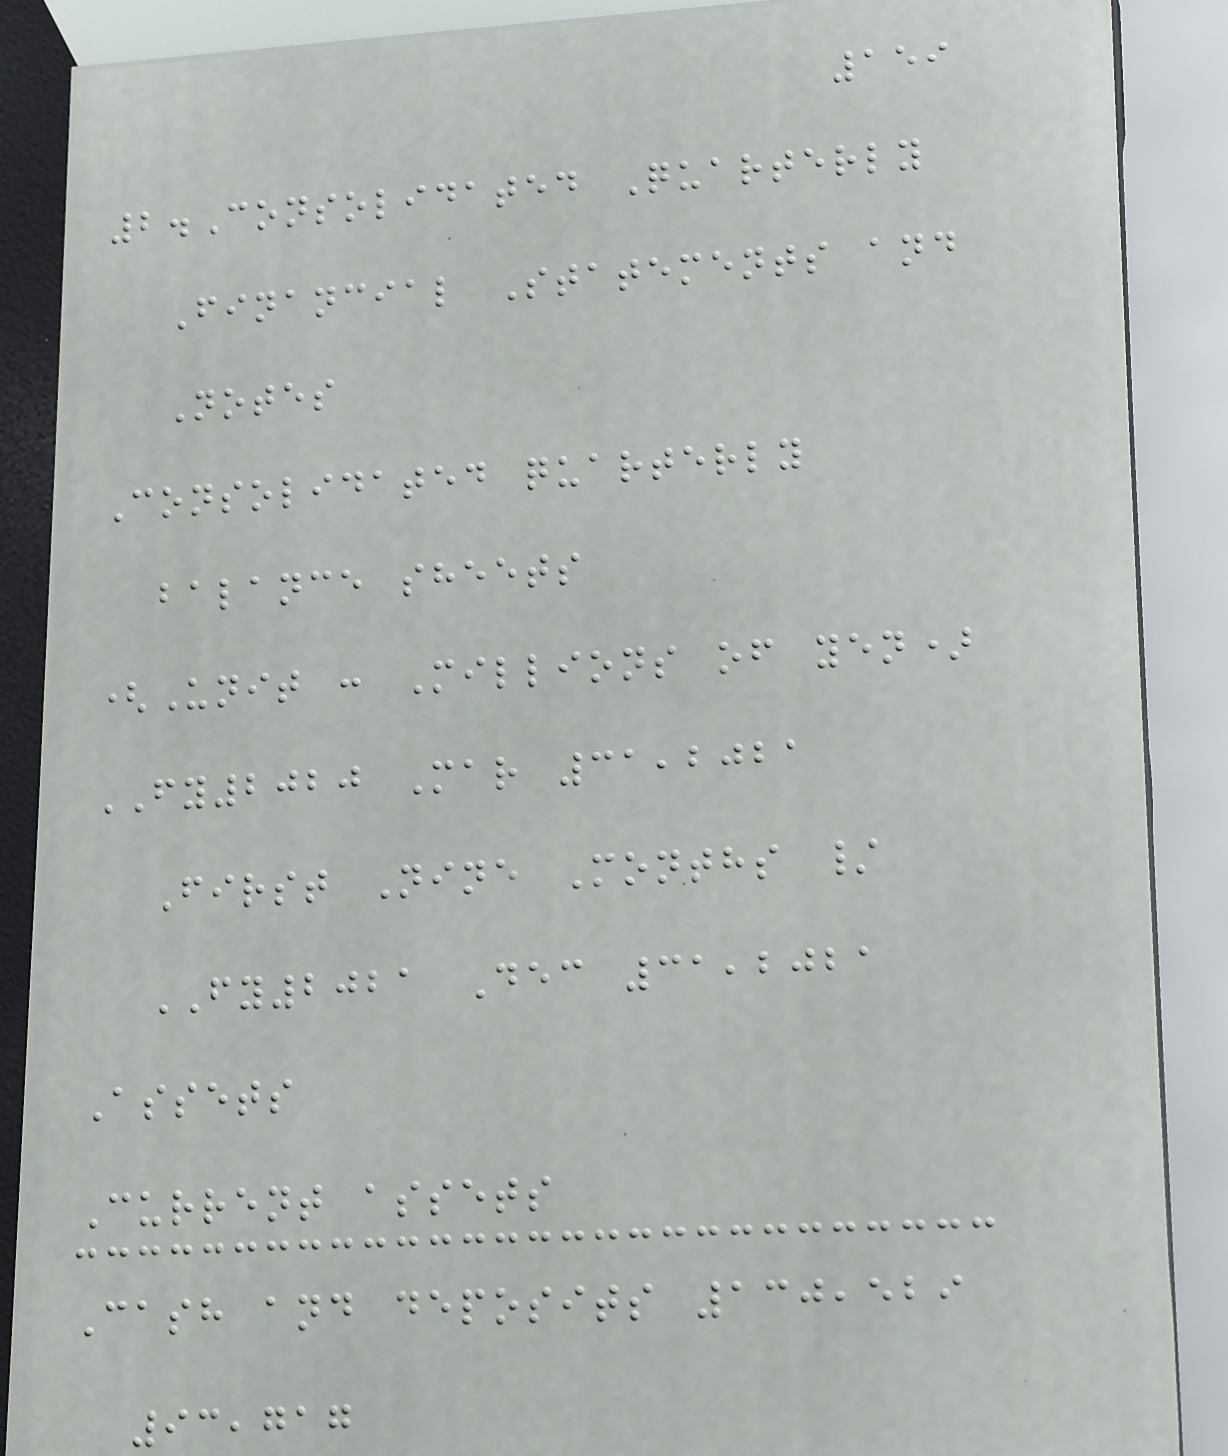159
2.Consolidated Quarterly
Financial Statements and
Notes
Consolidated quarterly
balance sheets
(Unit : Millions of yen)
FY2020 Mar 31,2021
First Nine Months /
FY2021 Dec 31,2021
Assets
Current assets
Cash and deposits 130,529
93,717
